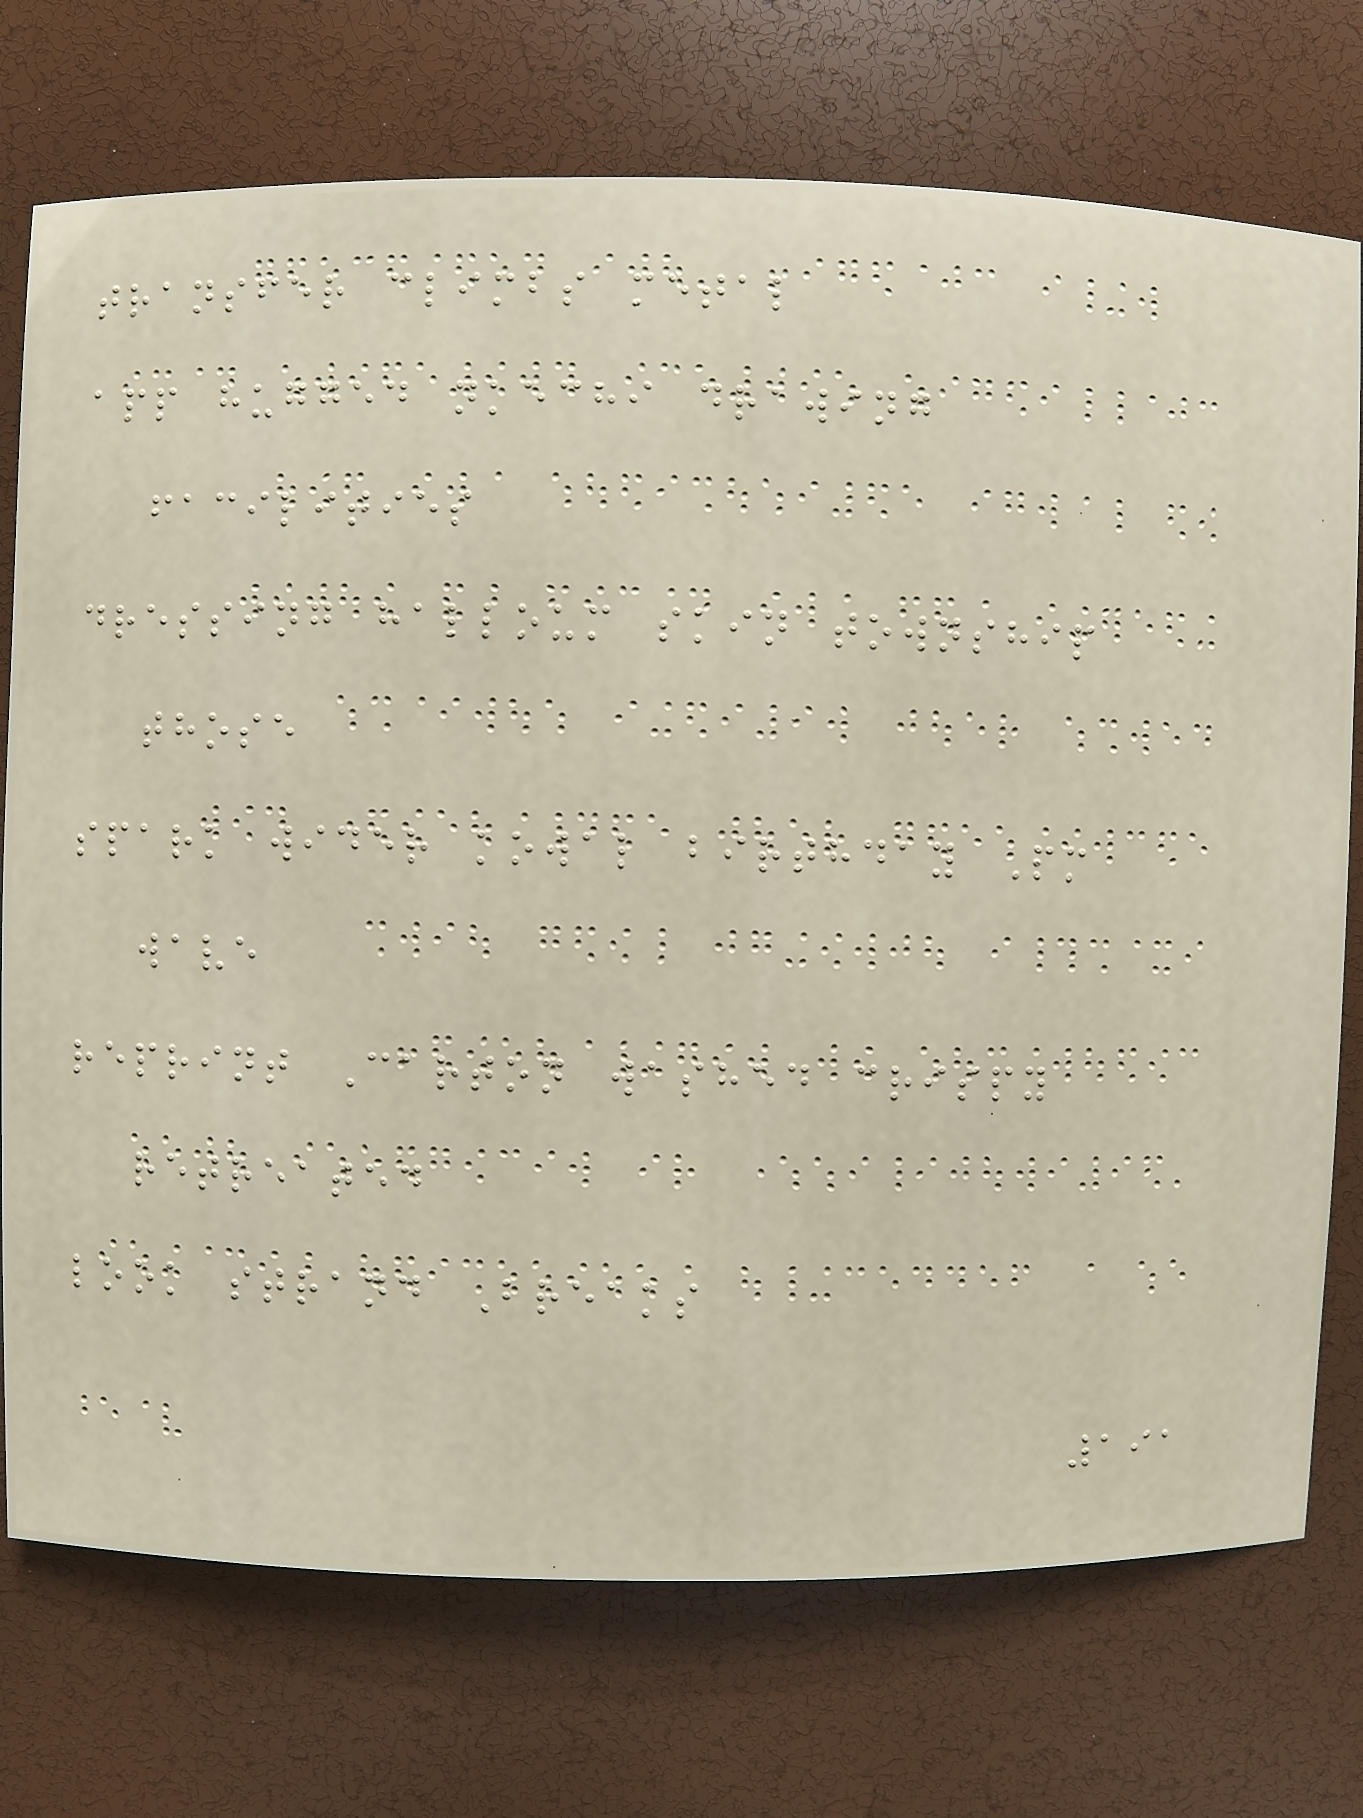transfer climbs metal
app hugged nkechi drawing
facilities
dressing halloum skin township
those
spark wider kowal birthday Pm
wave
reprint Carton washed crispy
retreated
look strand Breaks
191
